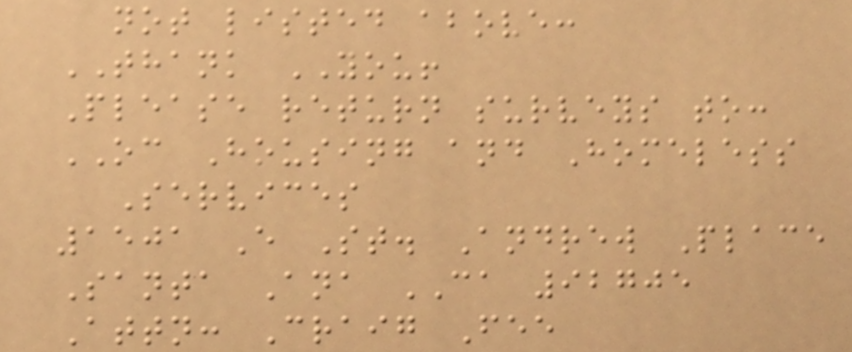not listed above:
THANK YOU!
Please return surveys to:
OC Housing and Homeless
Services
1501 E St. Andrew Place
Santa Ana CA 92705
Attn: Craig Fee
